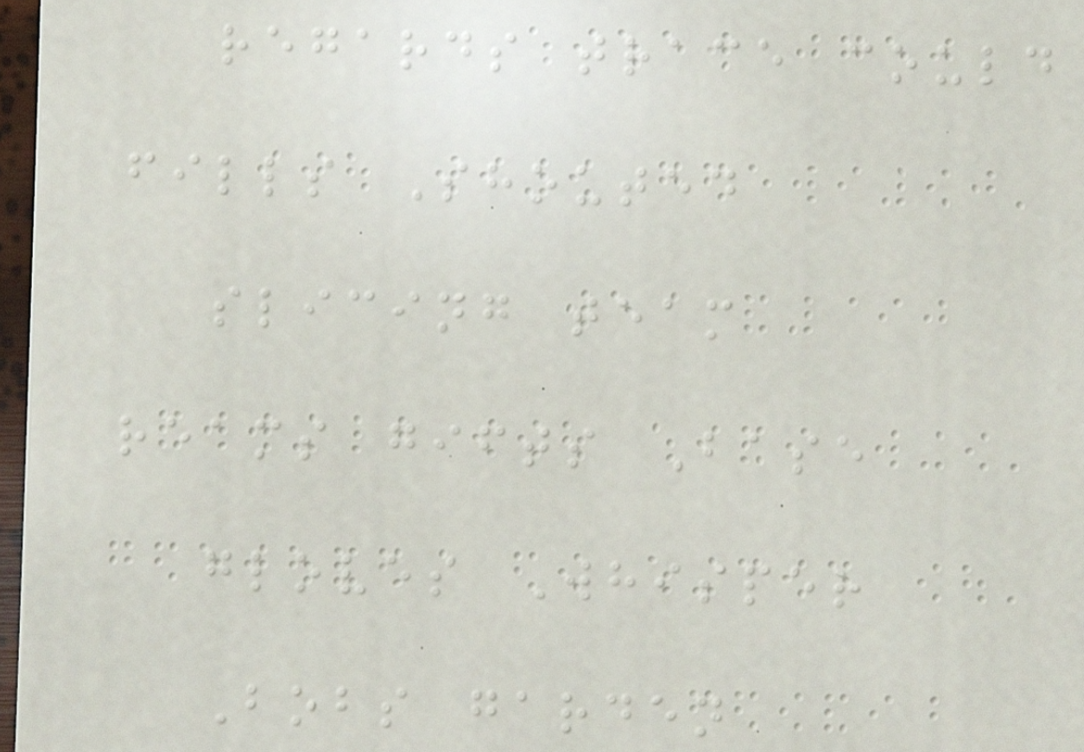regards trace could
fills Shouted
slicing team
reams gifts Base
gloves Whisper
Bobs garden
